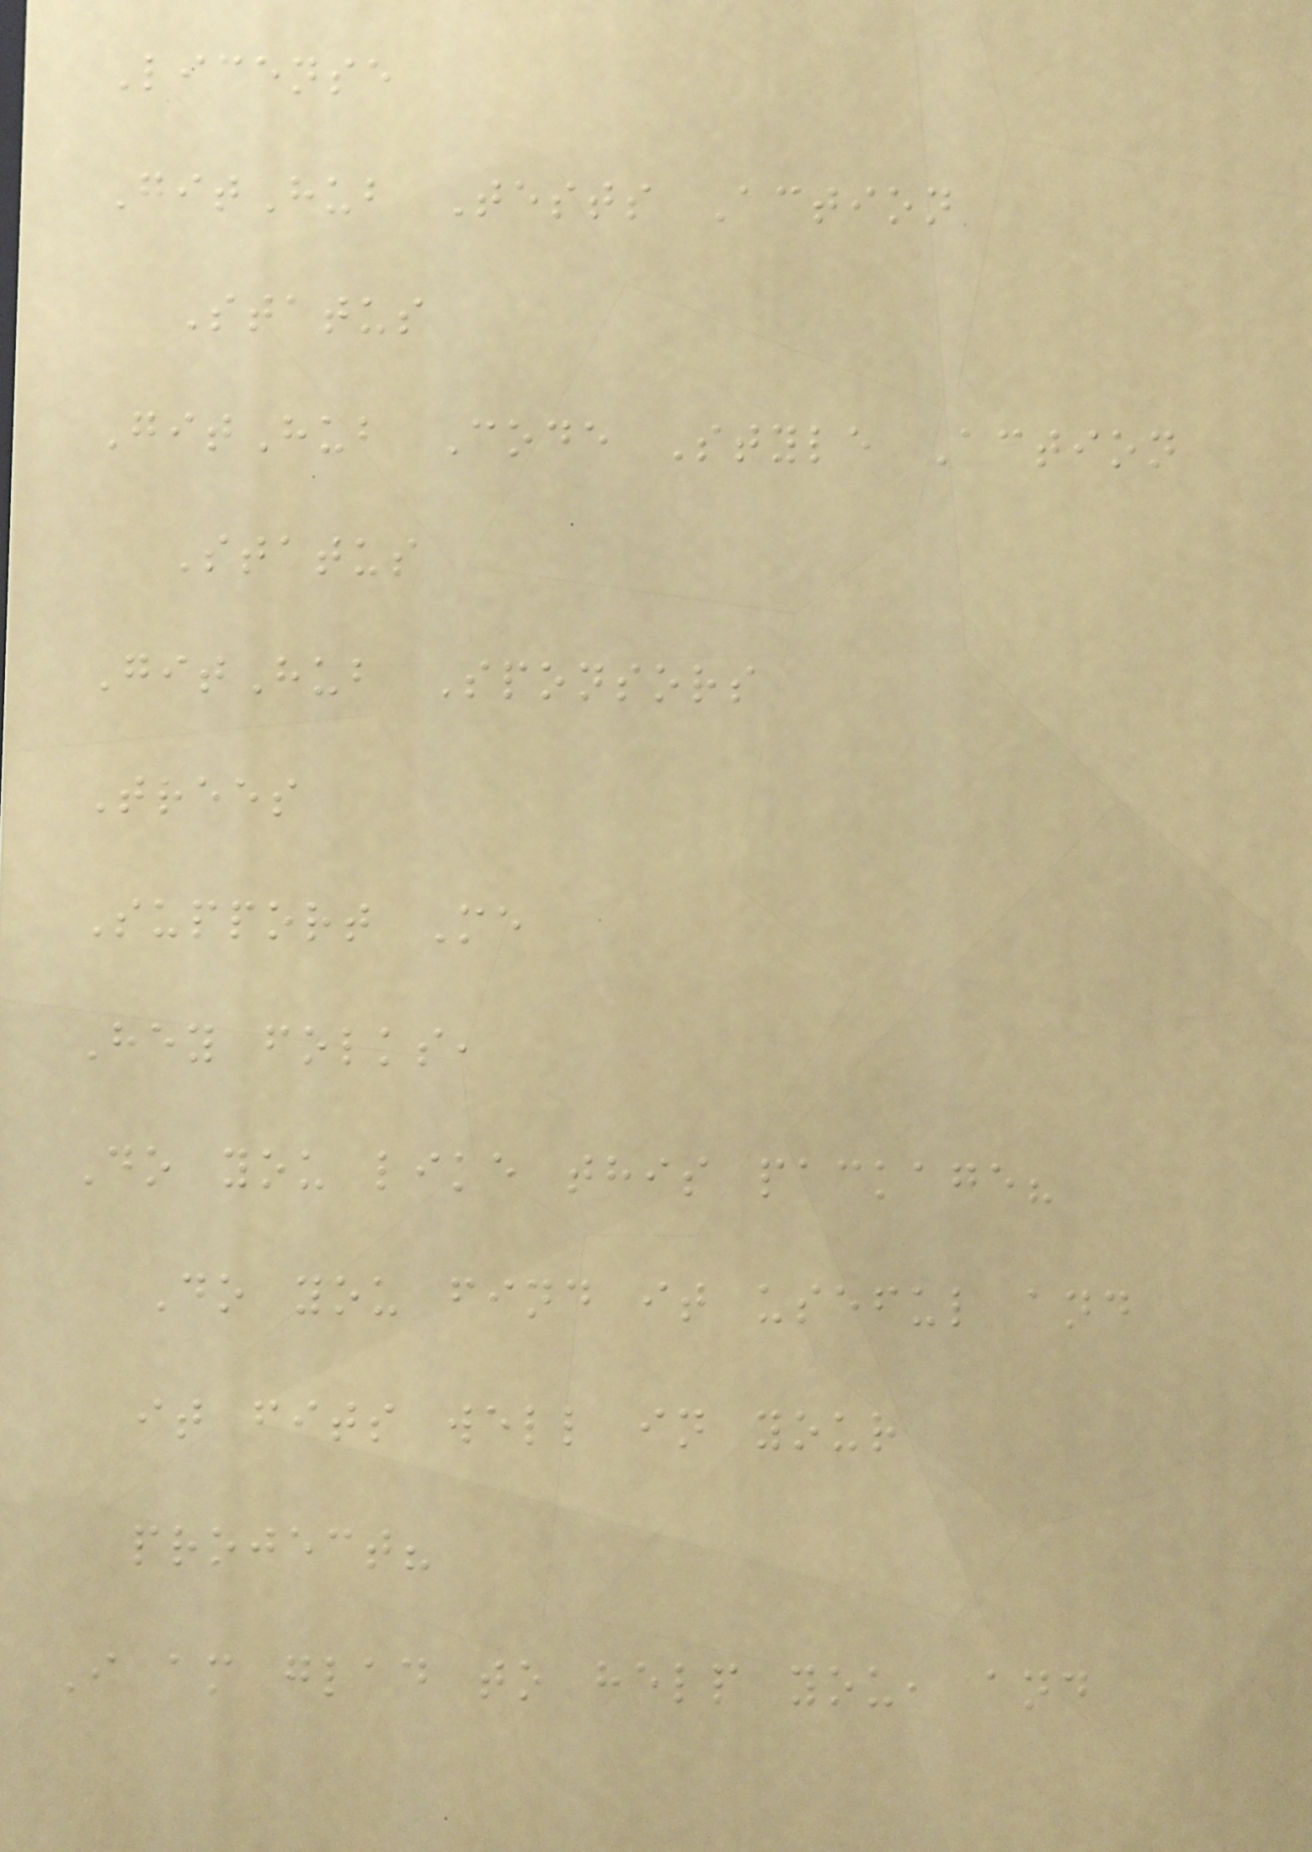License
GitHub Tests Action
Status
GitHub Code Style Action
Status
GitHub Sponsors
Trees
Support Me
Hey folks,
Do you like this package?
Do you find it useful and
it fits well in your
project?
I am glad to help you, and
